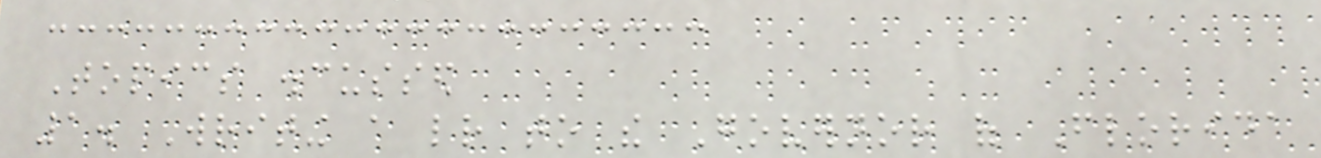Topics discussed
1. Writing a letter to the Governor of Florida
